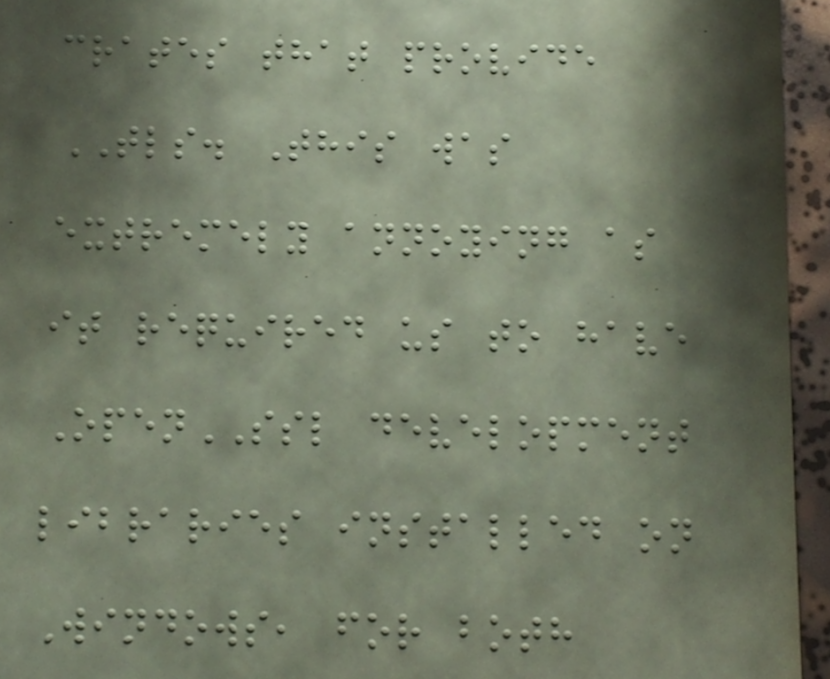crates that provide
TLS. This was
extremely annoying as
it required us to have
OpenSSL development
libraries installed on
Windows, for both
